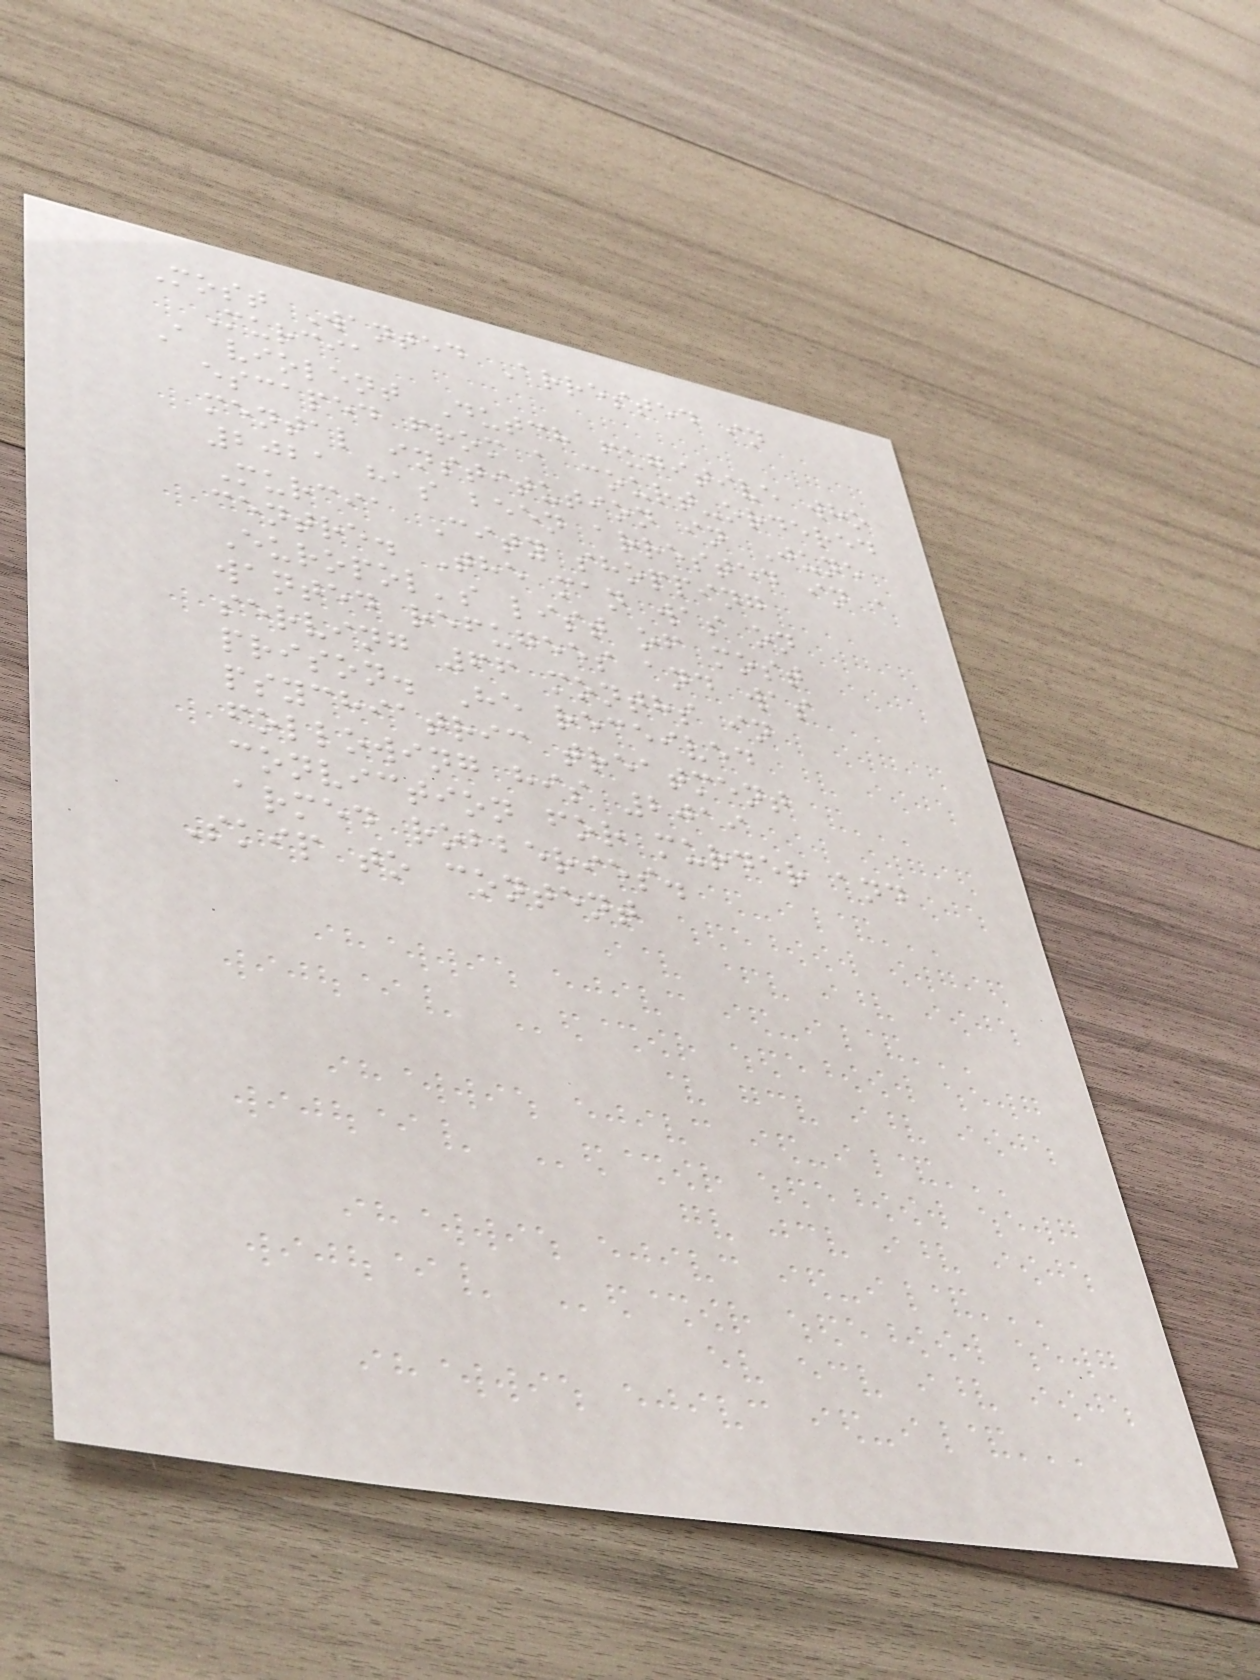Most Wanted Arrested in
Murcia
A violent Dutch fugitive who
escaped from a court-ordered
mental institution in June
2021 has been arrested in a
Murcia City shopping
centre. The man was on
Europol's list of most
wanted refugees and was
serving 66 months in
prison. He received
psychiatric treatment
following his 2019
conviction for murder and
armed robberies.
Skip to content
